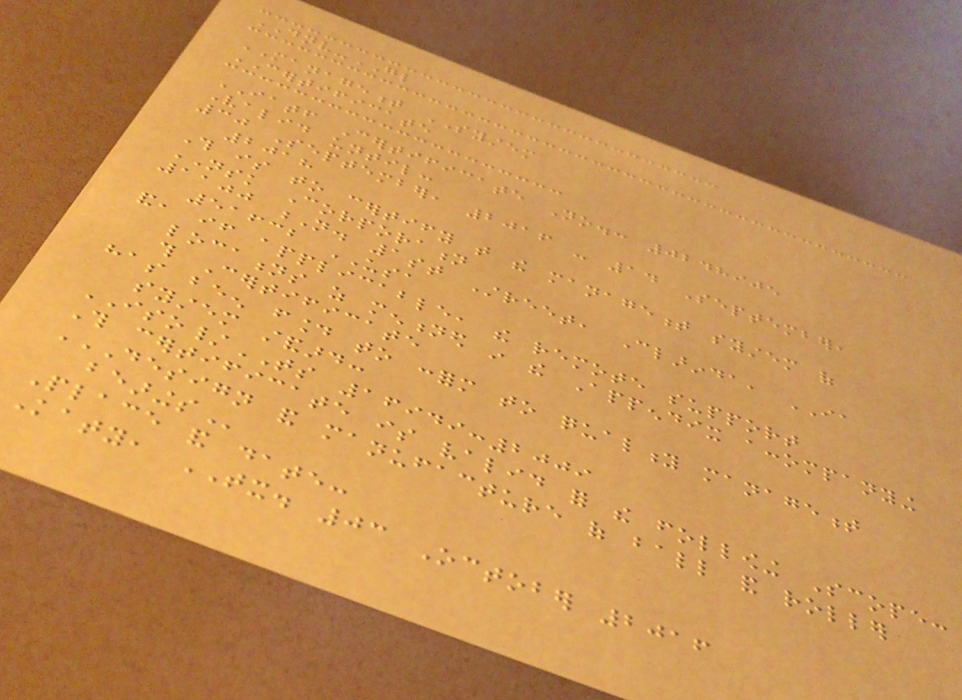DNV-GL
MANAGEMENT SYSTEM
CERTIFICATE
IATF Certificate No.: 0248905
Valid until:
30 September, 2016 - 14 September,
2018
This is to certify that the management system of
NSK Corporation
1100 N. 1st Street, Clarinda, IA
51632 USA
and, if applicable, the remote support
locations as mentioned in the Appendix accompanying
this Certificate
has been found to conform to quality management
system standard:
ISO/TS 16949:2009
This certificate is valid for the following Scope:
DESIGN AND MANUFACTURE OF BALL AND ROLLER
BEARINGS
Place and date:
Katy, TX. 03 October 2016
